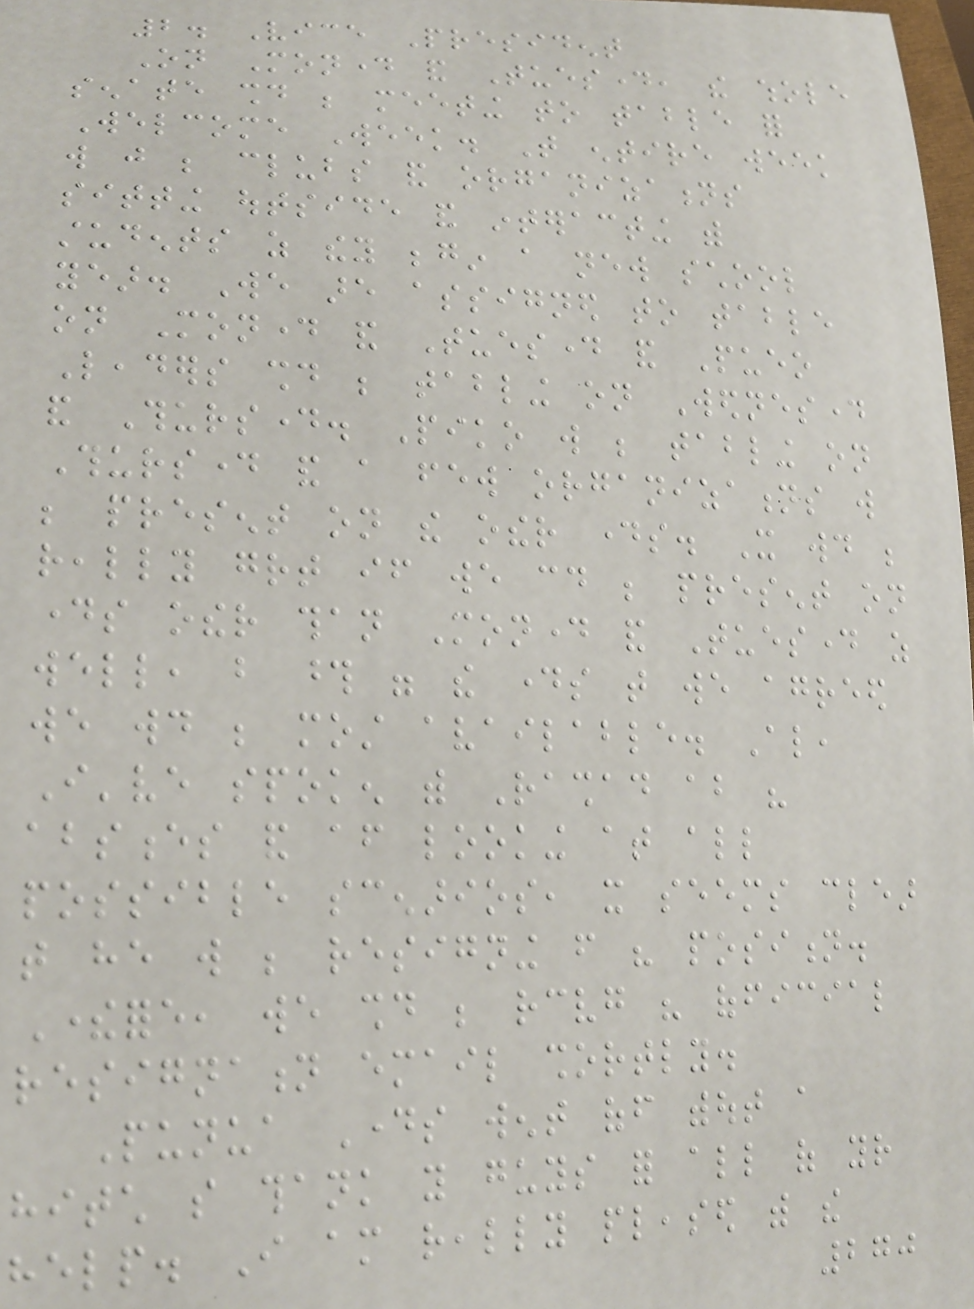2. Vice President
On Monday and Tuesday, the whole
senate should be meeting to table for
Welcome Week. That entire week
will just be clubs and organizations
sitting outside and interacting with
students as they begin a new school
year. We are assigned to table
on Monday and Tuesday and Pueo
Leaders should be tabling on Wednesday
and Thursday. Piko will be tabling on
Thursday and a few organizations will
be present on the other days. It would be
really great if we could be present on
days other than Monday and Tuesday as
well, but those were the days that we agreed
we would be most available. Also,
I've spoken with Rashad about his
absences and after looking at all
possible scenarios, it seems clear
that he will be resigning from his position.
Therefore, we should be receiving his official
resignation email shortly.
Punua Days went off without a
hitch so thank you guys for all of your
help. I am really pleased with the
270
